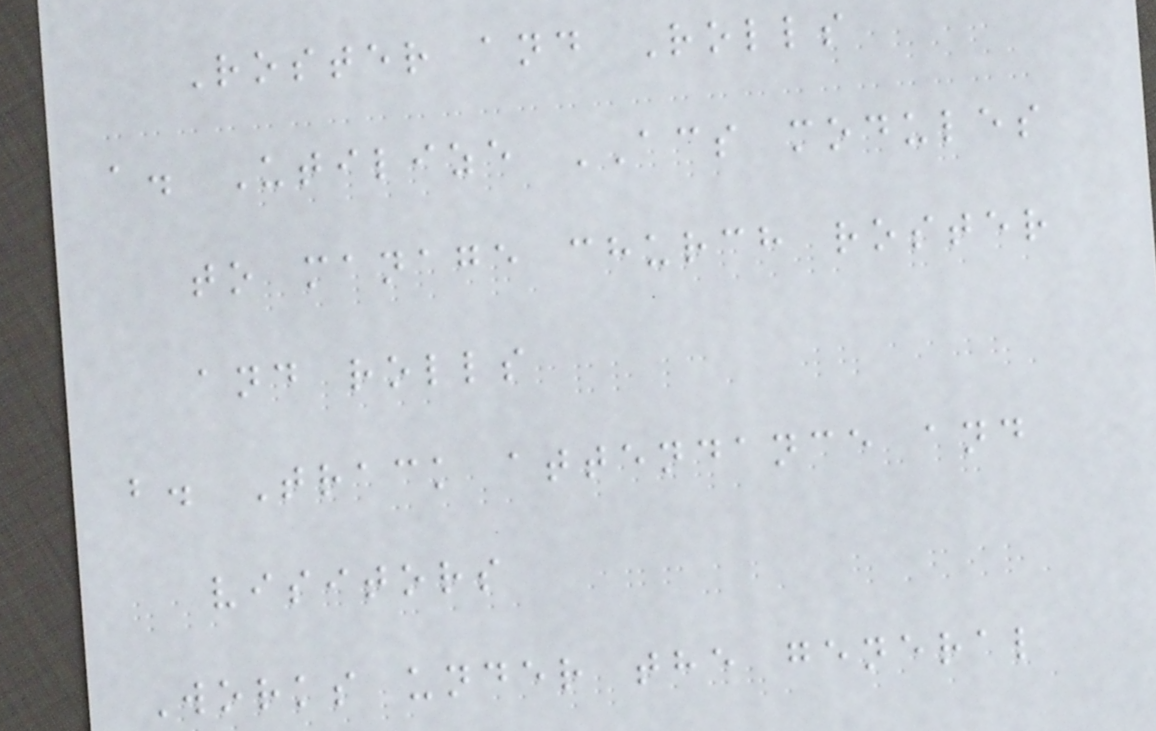Roster and Rolls
a. Utilize ACS modules
to manage church roster
and rolls
b. Track attendance and
visitors
Works under the general
